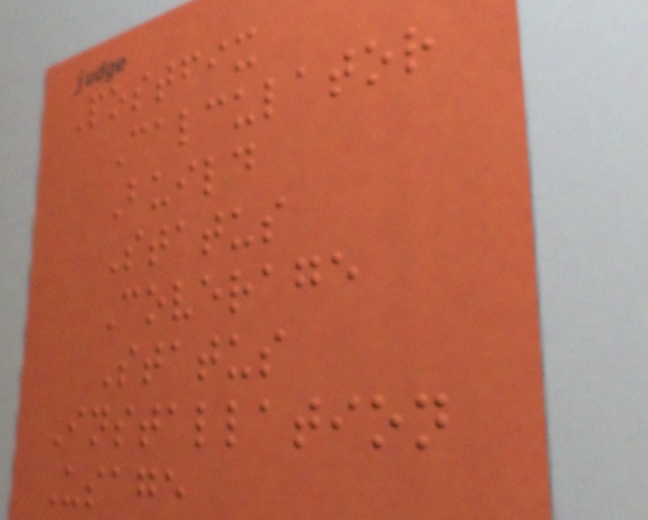Postfix
Calculator
Build
Status
Coverage
Status
Installation
Usage
